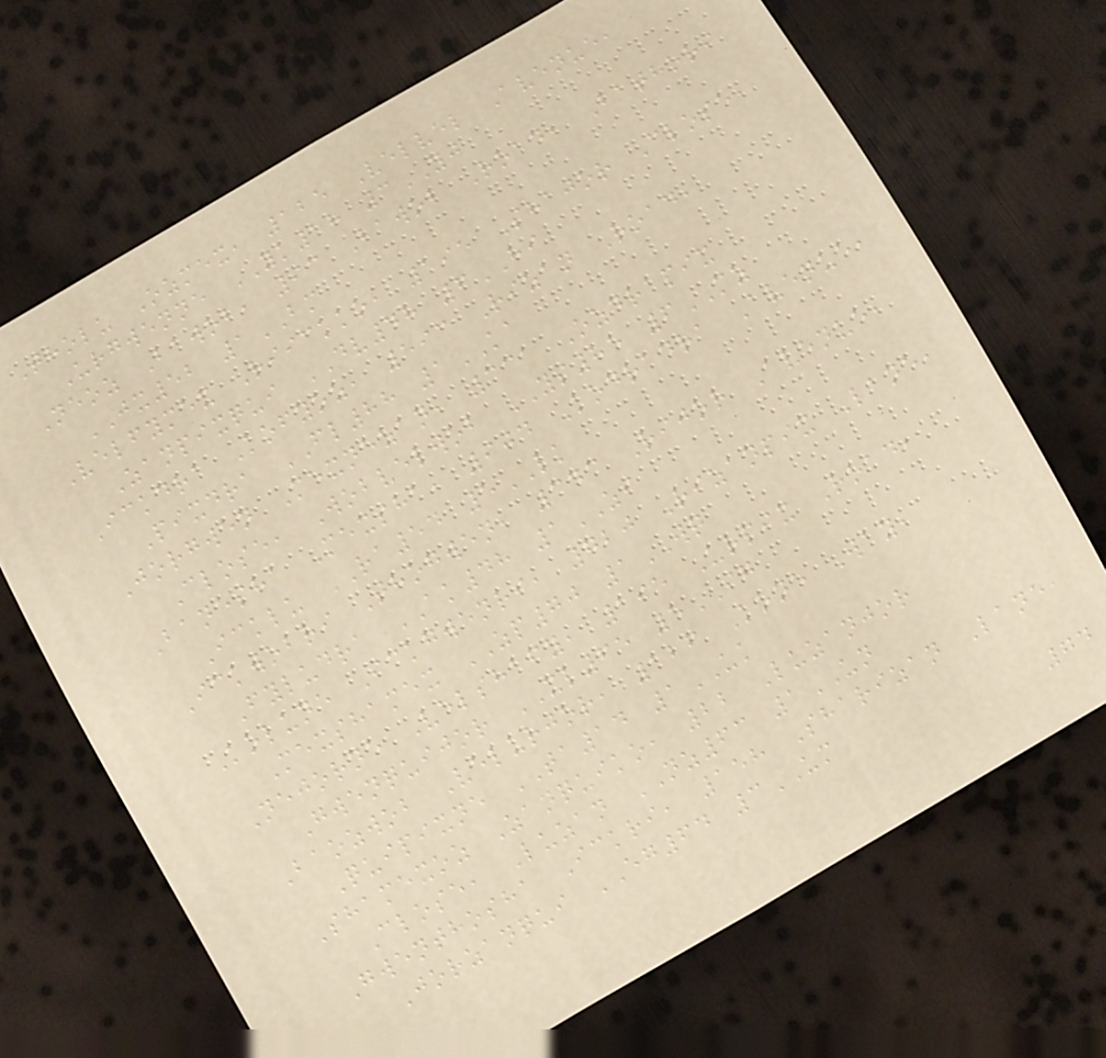Tholu Ozmex, 125 Velvel Avenue,
Urgwenne YK18 3YJ
Neoz Bawob, 93 Bawob Road, Bathori
JX52 1BM
Velfymex Riickko, 195 Shajor Close,
Zanpixqui DV48 6HI
Ickdra Kofyoz, 593 Rizan Road,
Pixdra FL88 1KA
Jorgwen Mexnezan, 331 Ozdrapix
Close, Wobvelwob YS85 6MZ
Banesha Mexsha, 904 Kodradra Avenue,
Icklu RA54 5LK
Ickwobri Thogwen, 343 Rijor Avenue,
Fyludra AK48 1ZI
Kolune Ickgwenri, 720 Rizanpix Lane,
Mexshamex ZP70 1WQ
Nejorne Velshafy, 195 Urpix Road,
Gwenquijor XL65 5IG
Baozwob Velurjor, 126 Kone Way,
Quipixne TA14 1UK
Shamexoz Zanquiko, 22 Luzanjor
Close, Luzan NZ63 1UN
Gwenthosha Ickri, 158 Sharizan Lane,
Jorzanqui EG64 3UM
74
